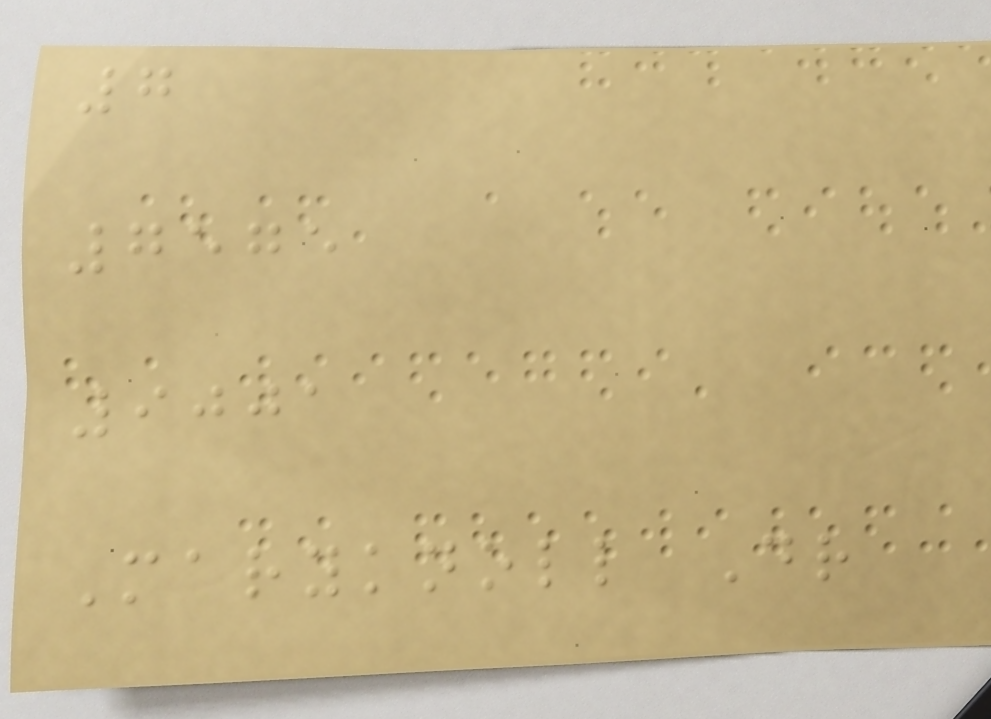7
7575
9001
Maryknoll Dr
